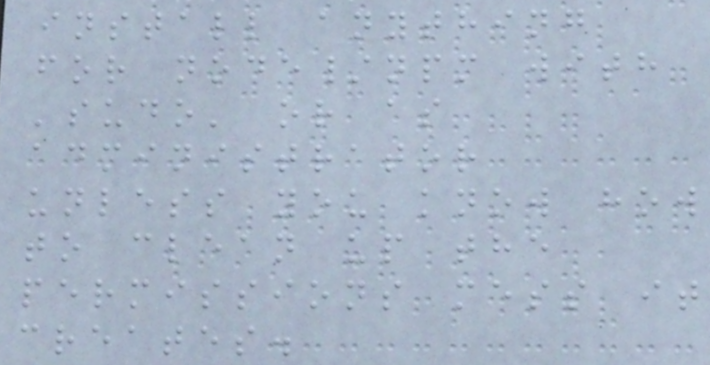install anything
for node/npm with
'sudo' or as
administrator
unless you know how
to clean up the
permissions mess it
creates.
